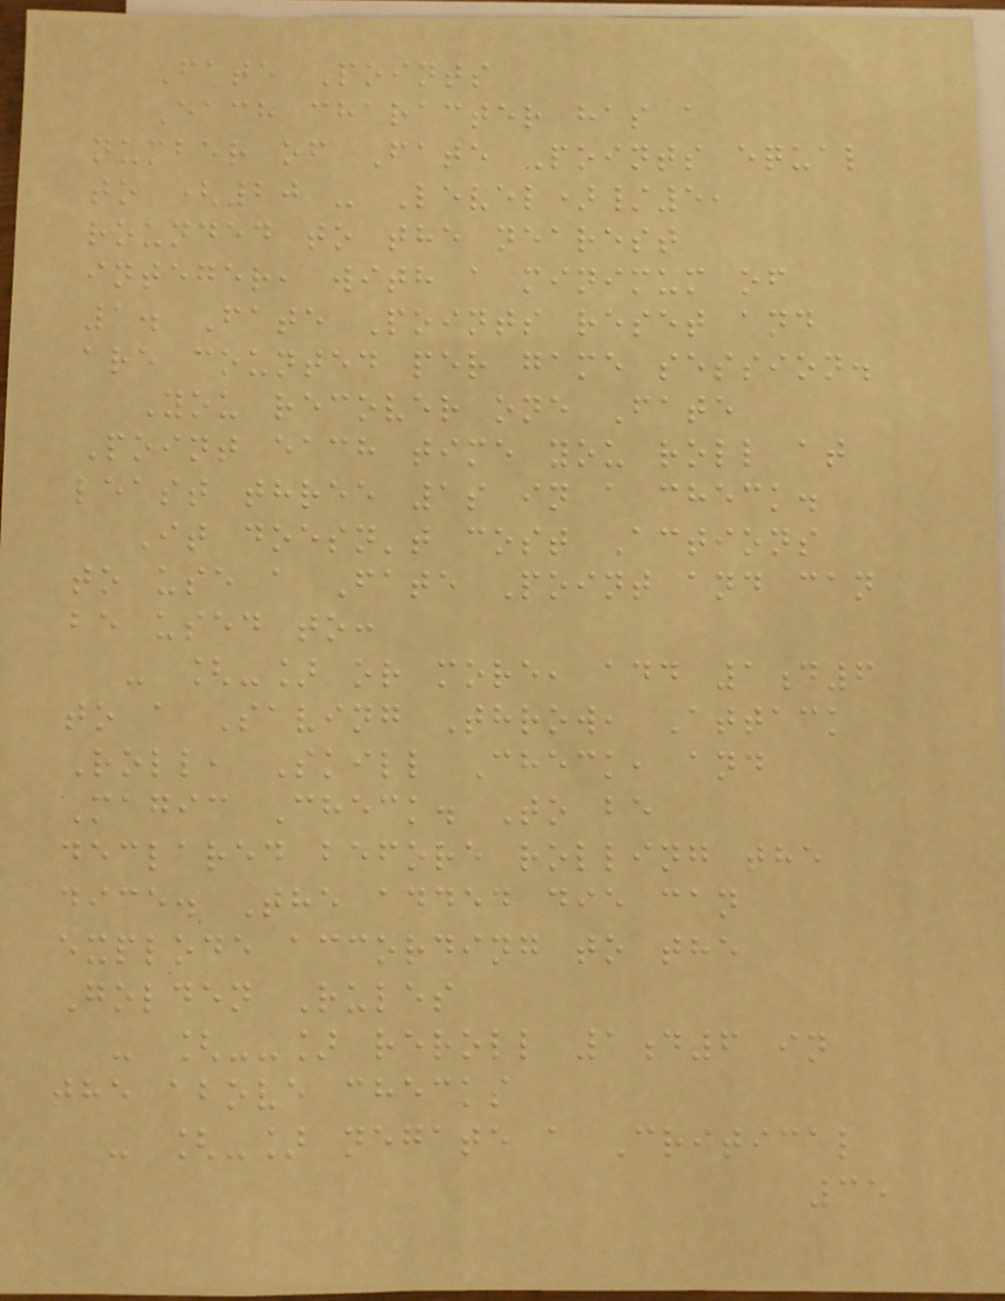Fate Points
Each character has a
number of Fate Points equal
to (20 - Level)/5,
rounded to the nearest
integer, with a minimum of
1. Fate Points reset and
are counted per game session.
You recover one Fate
Point each time you roll at
least three 1s in a check.
It doesn't cost Actions
to use a Fate Point and can
be used to:
- [-] or more, add 1d6
to a Saving Throw, Attack
Roll, Skill Check, and
Magic Check. To be
declared before rolling the
dice. The added die can
explode according to the
Golden Rules
- [--] reroll 1d6 in
the above checks
- [-] negate a Critical
35
